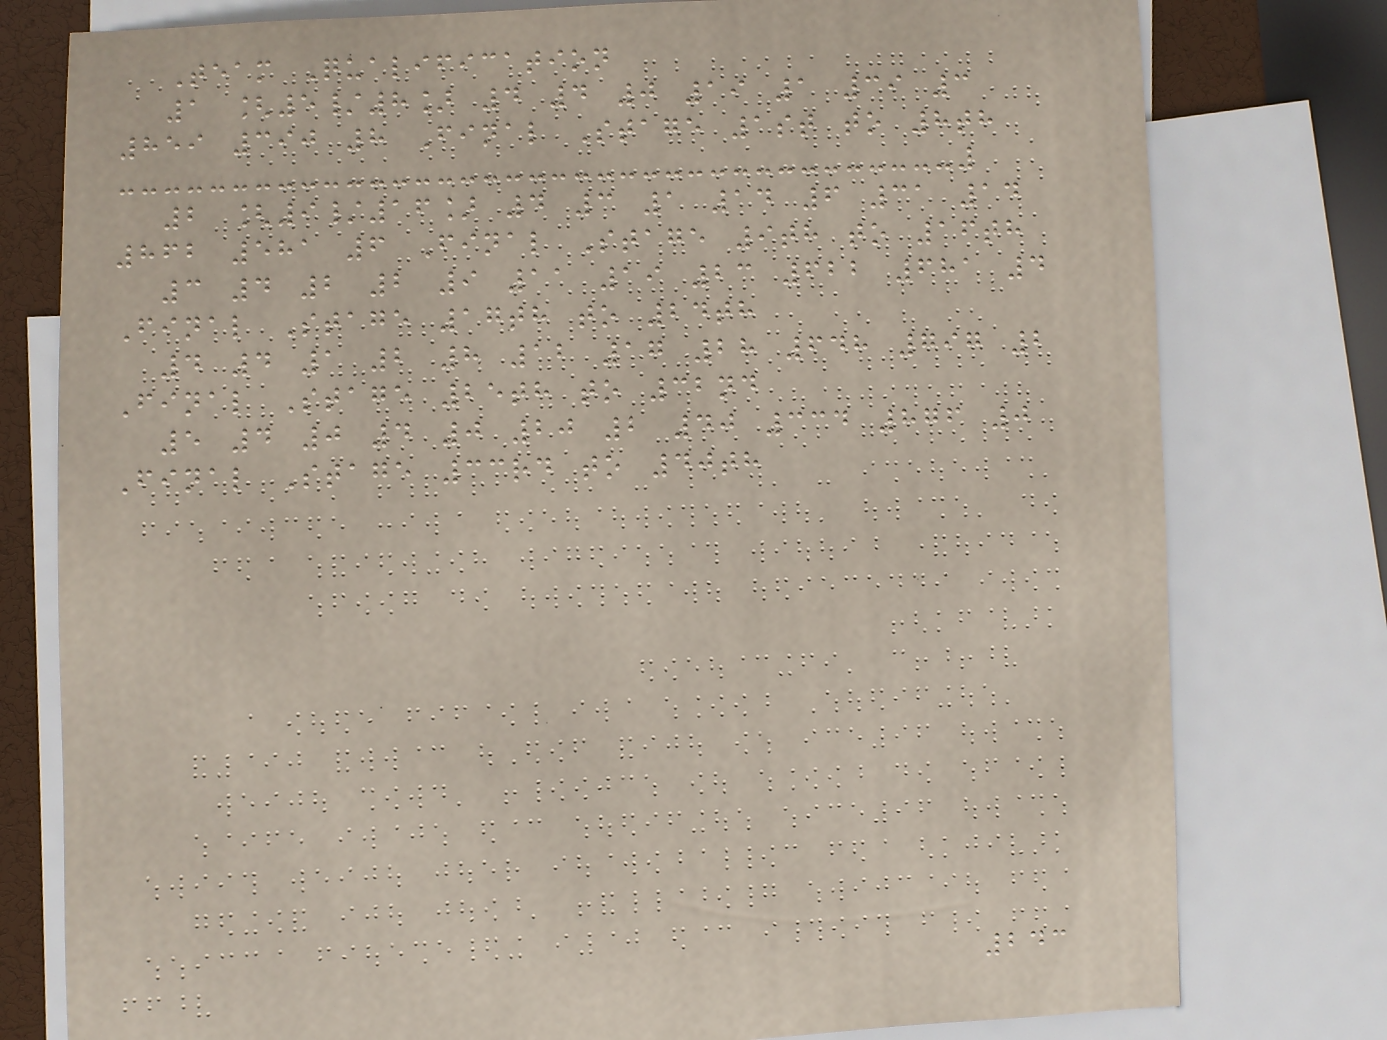Team Qualification
1 [5/8] 4 4 0 19 1 39 3
859 390 8 Final Stage 1st to 8th
2 [9/16] 4 3 1 14 6 31 14
862 581 6 Final Stage 9th to 16th
3 4 2 2 9 11 19 23 622 681 4
Final Stage 17th to 24th
4 4 1 2 8 12 17 28 648 797 2
Final Stage 25th to 32nd
5 4 0 4 0 20 2 40 334 876 0
Final Stage 33rd to 40th
243
